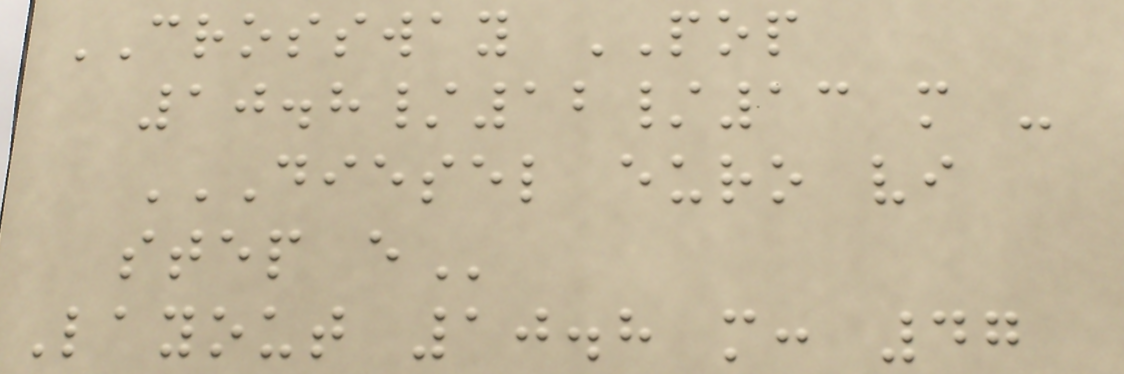CROSSWAY POP
10.8/12/13 m -
DIESEL EURO VI
STEP E
Layout 10.8 m: 47
